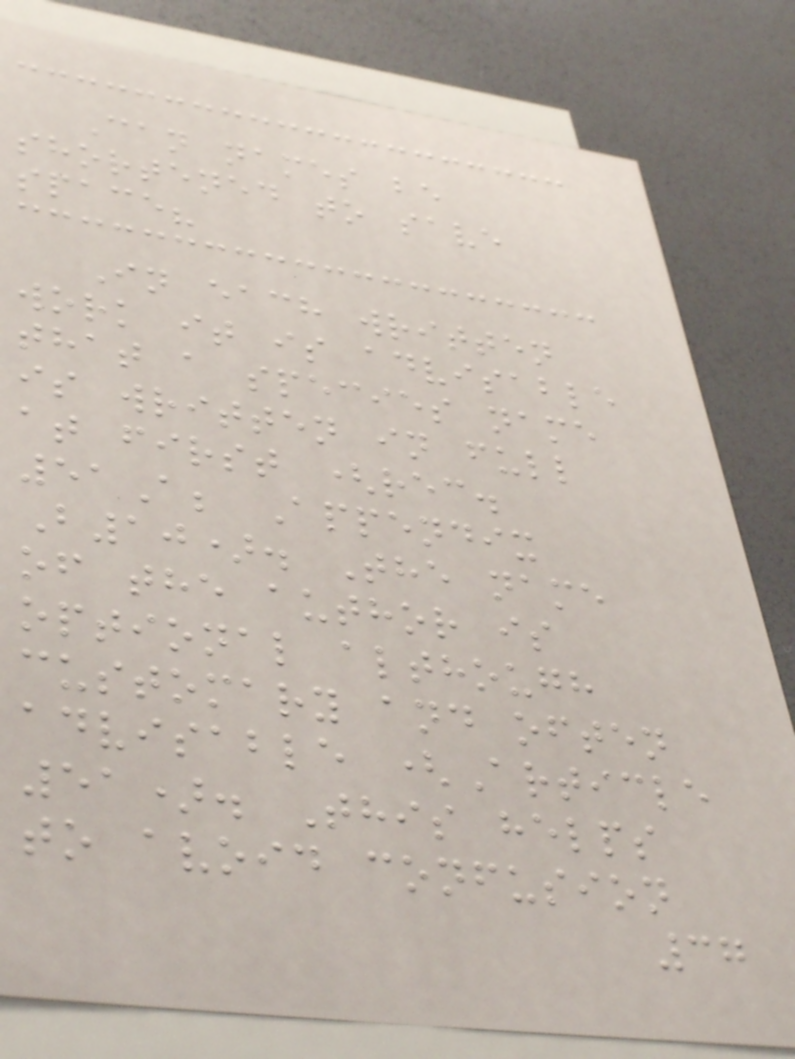Can names be
shortened to save
space?
In each written
work it is advisable
that a species name
is written in full
at first (rec.
51A; Appendix
B10). The name
of the author is
optional although
customary and often
advisable (Article
51). This helps
to avoid confusion
37
